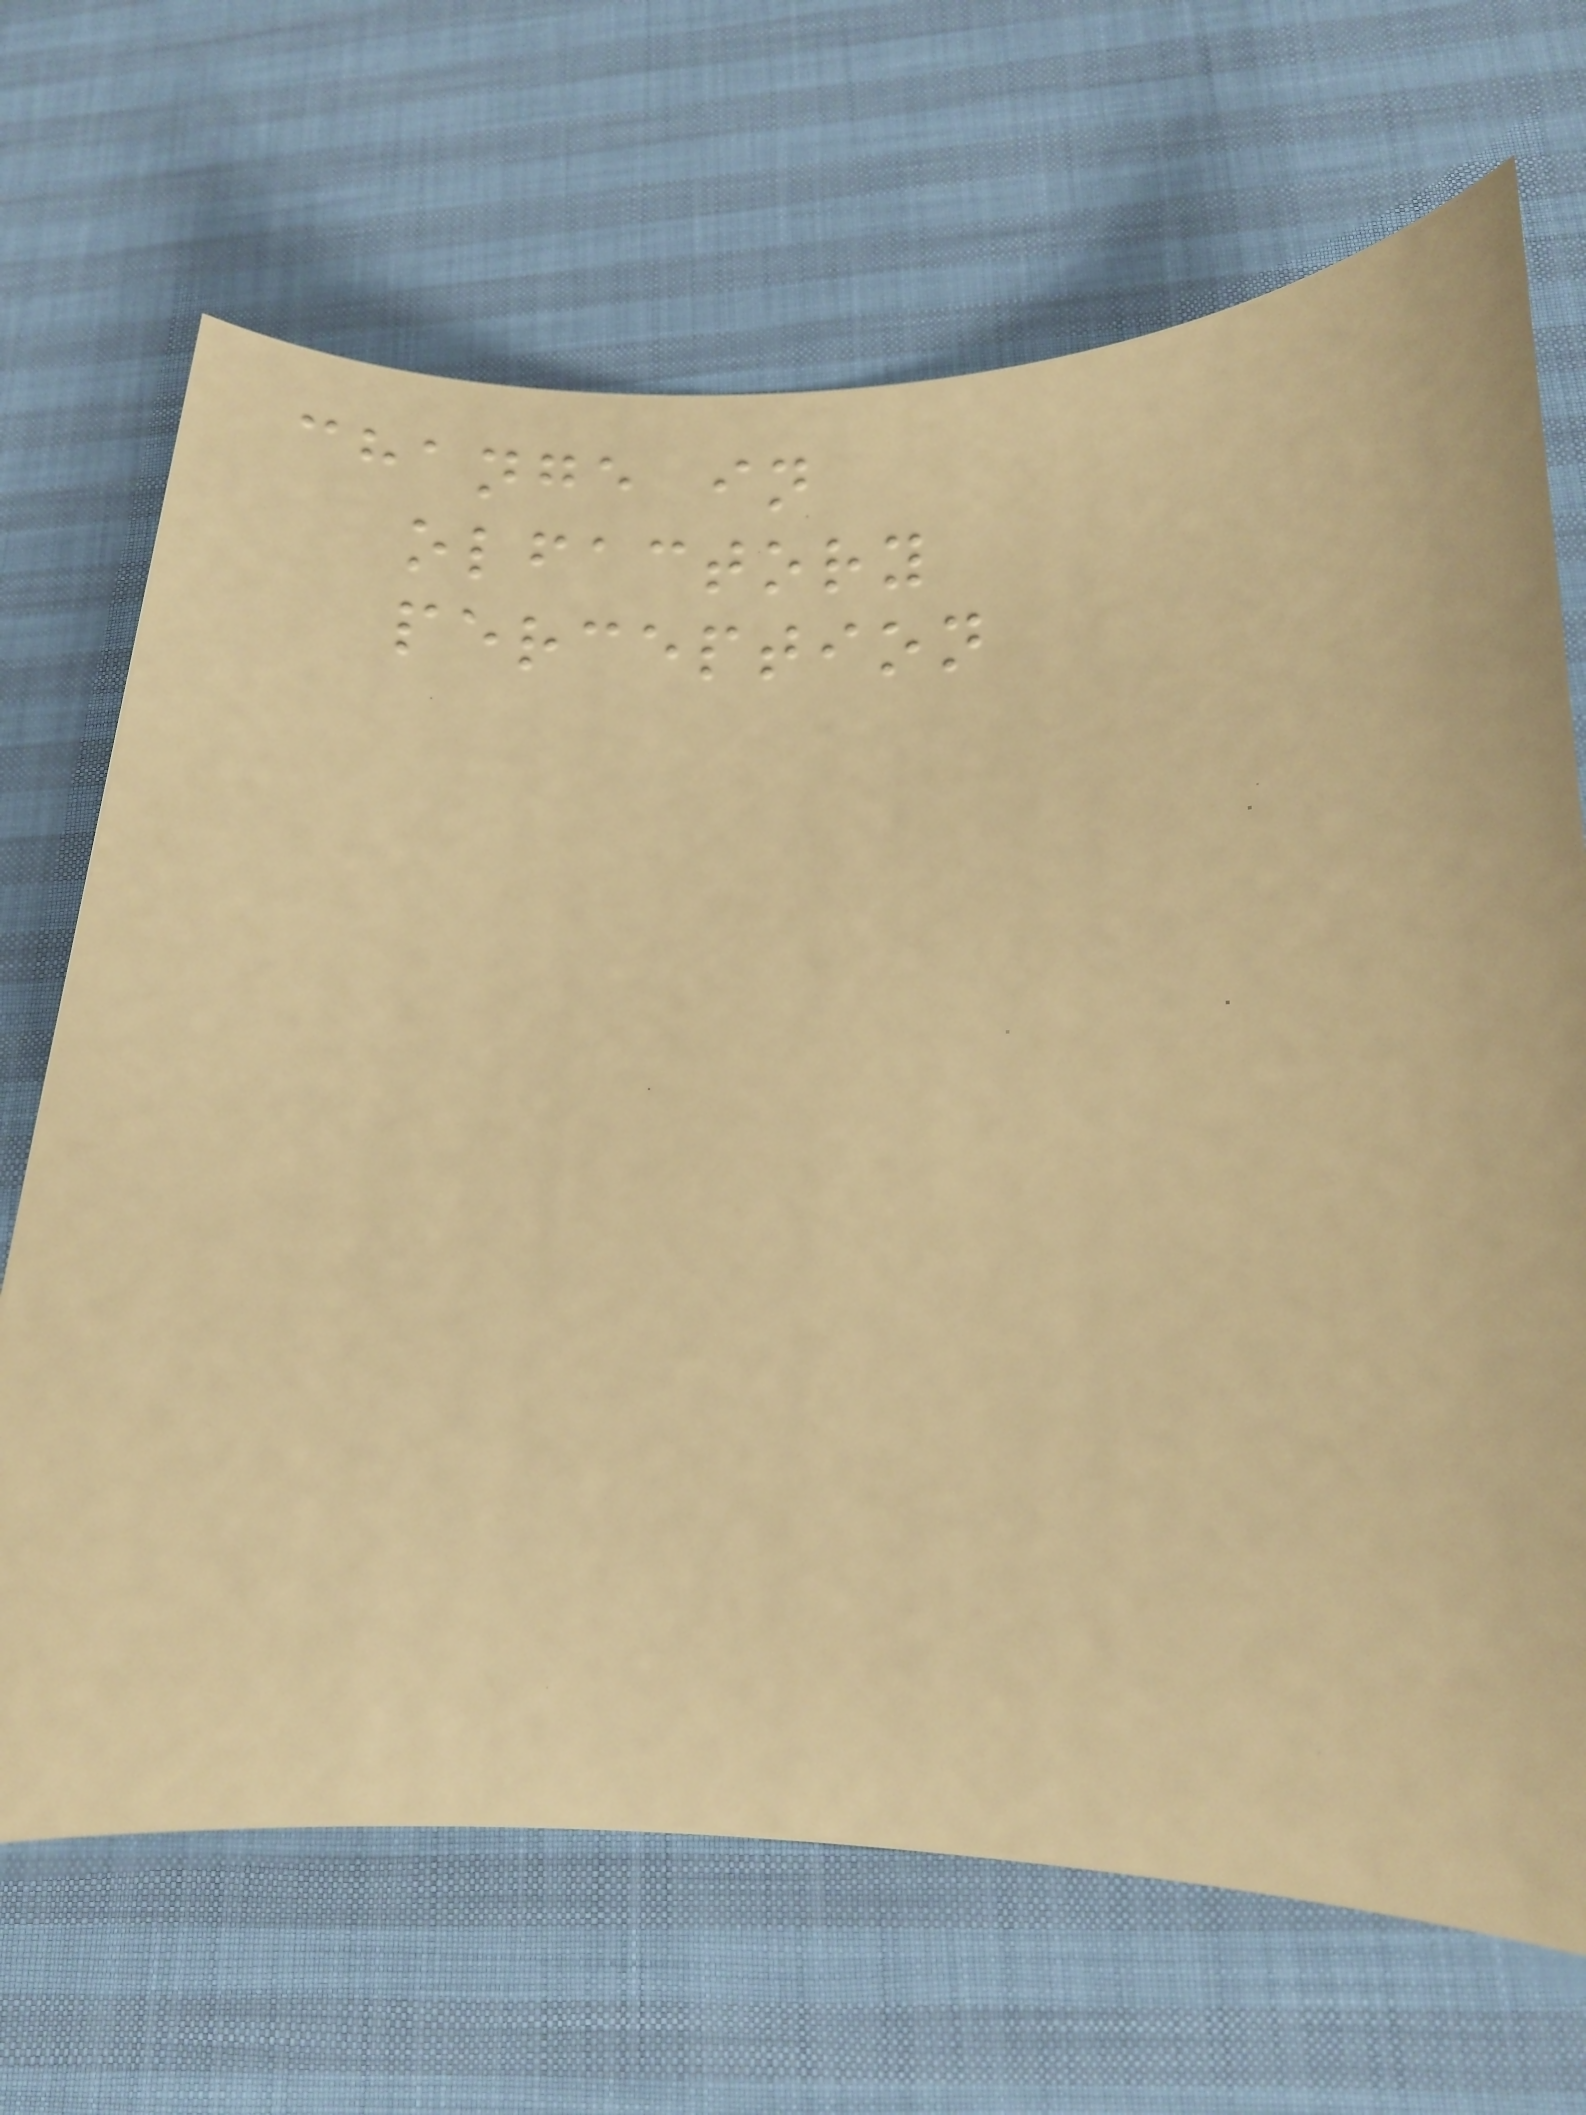change in
olfactory
perception
